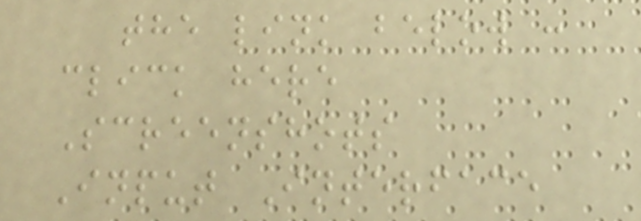the link below :
click here
Screenshots
Input Interface
